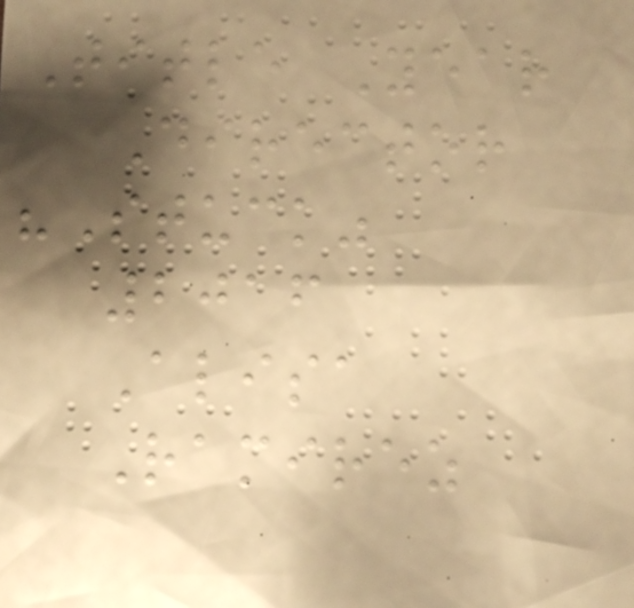Title Year
Director
"Stuck"
2016
Alisa
Ramirez
